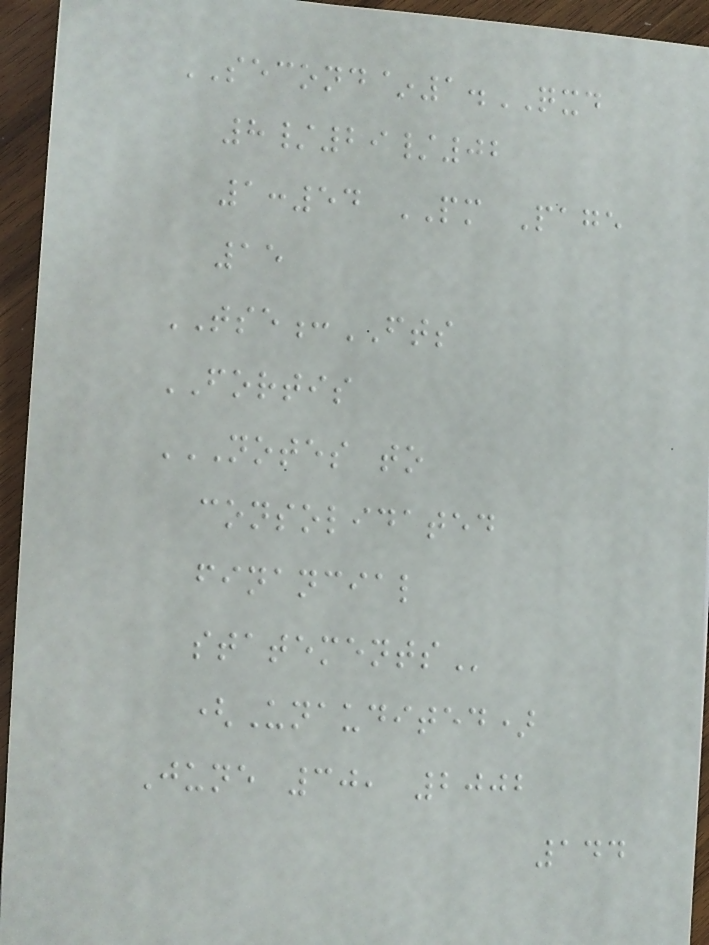SECOND~1.QXD
8/29/02
1:54 PM Page
15
TSE:FTS
FORTIS
NOTES TO
CONSOLIDATED
FINANCIAL
STATEMENTS
(Unaudited)
June 30, 2002
144
